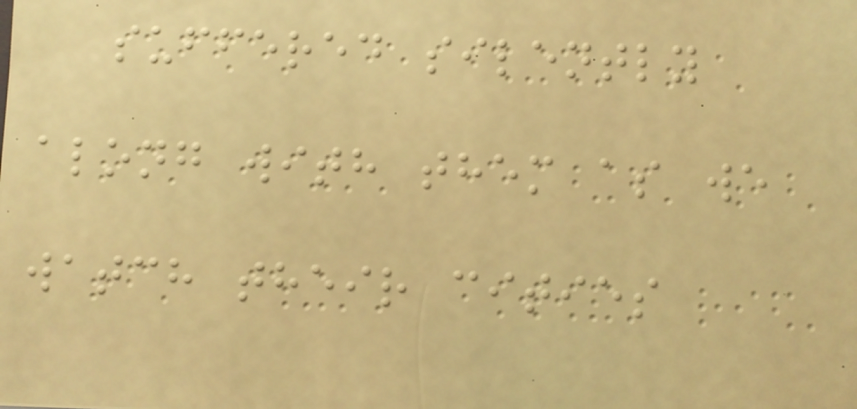suffered silently
along with them as we
watch their cities
